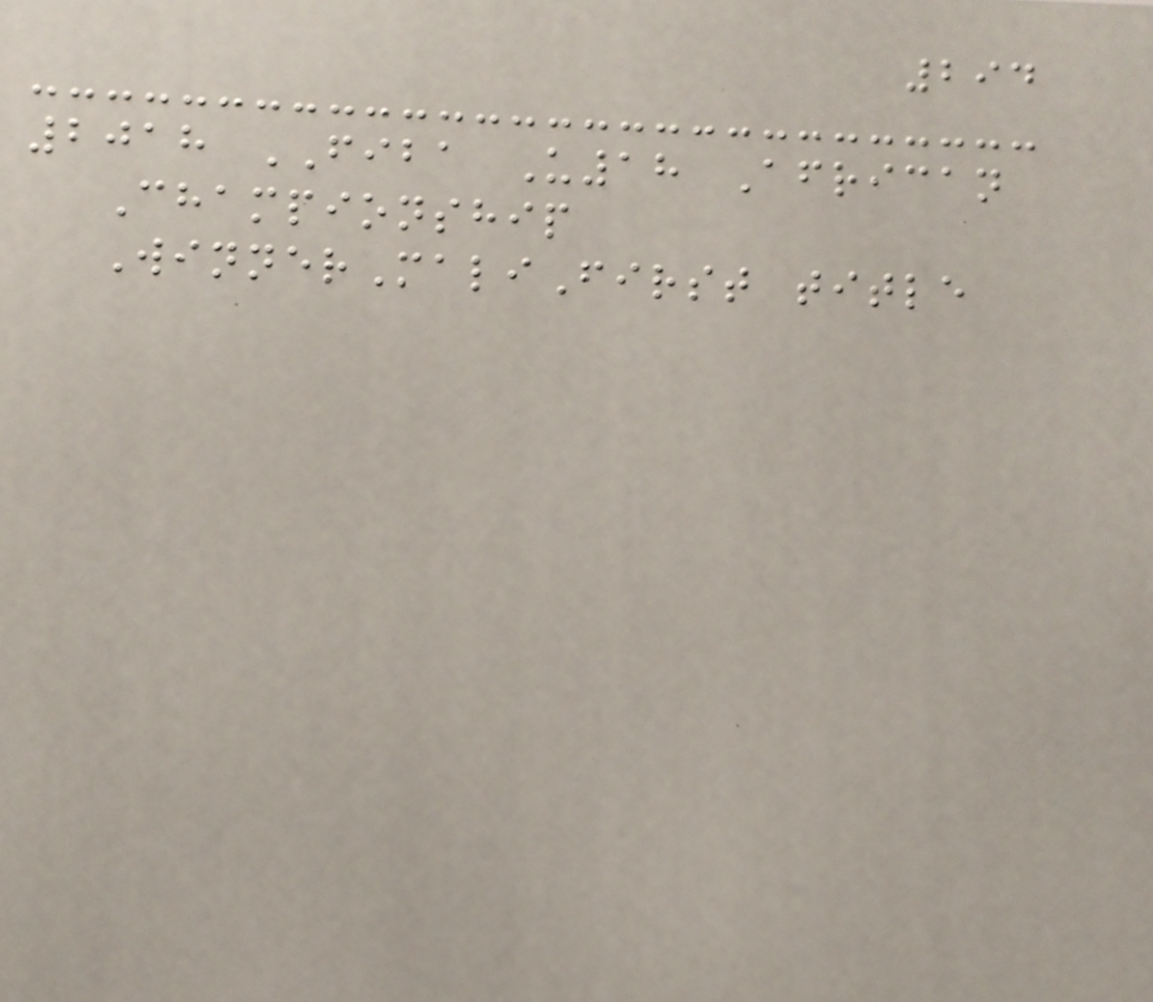294
2018 FIBA U18 African
Championship
WinnerMaliFirst title
